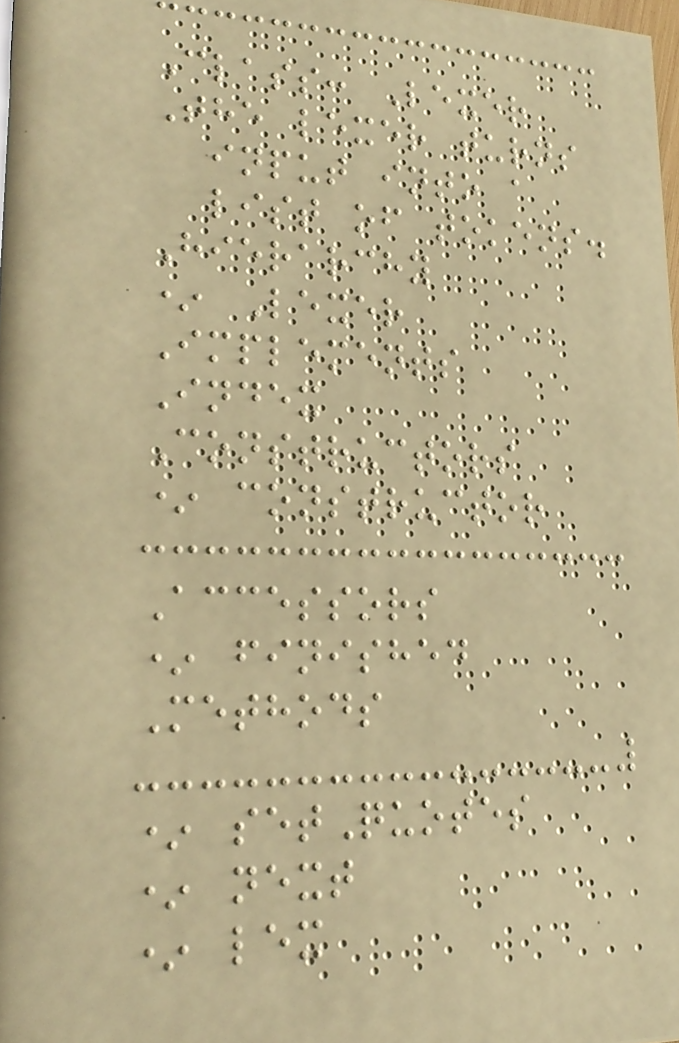Class: Lexer
The lexer turns
input into a
list of tokens.
Hierarchy
* Lexer
Implements
Index
Constructors
* constructor
Accessors
* finished
Methods
* setQuotes
* next
* lex
